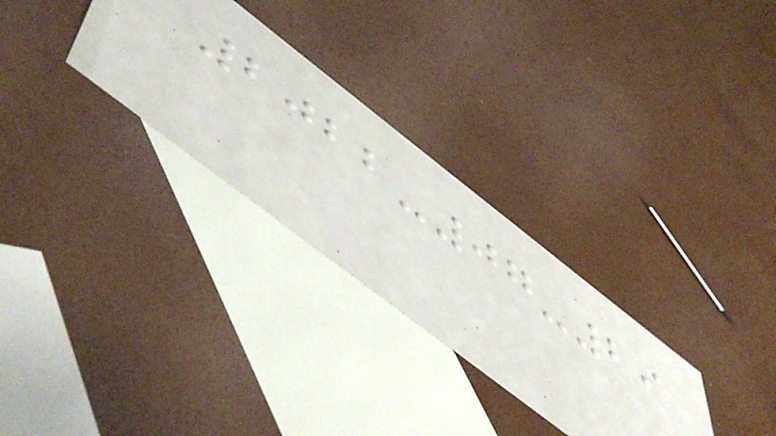2022-07-29
